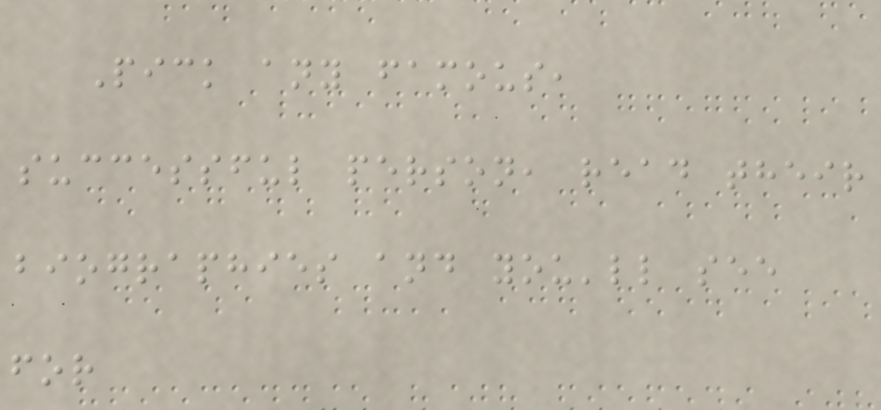Pick any famous,
successful person, read their
biographies and you'll see
for
